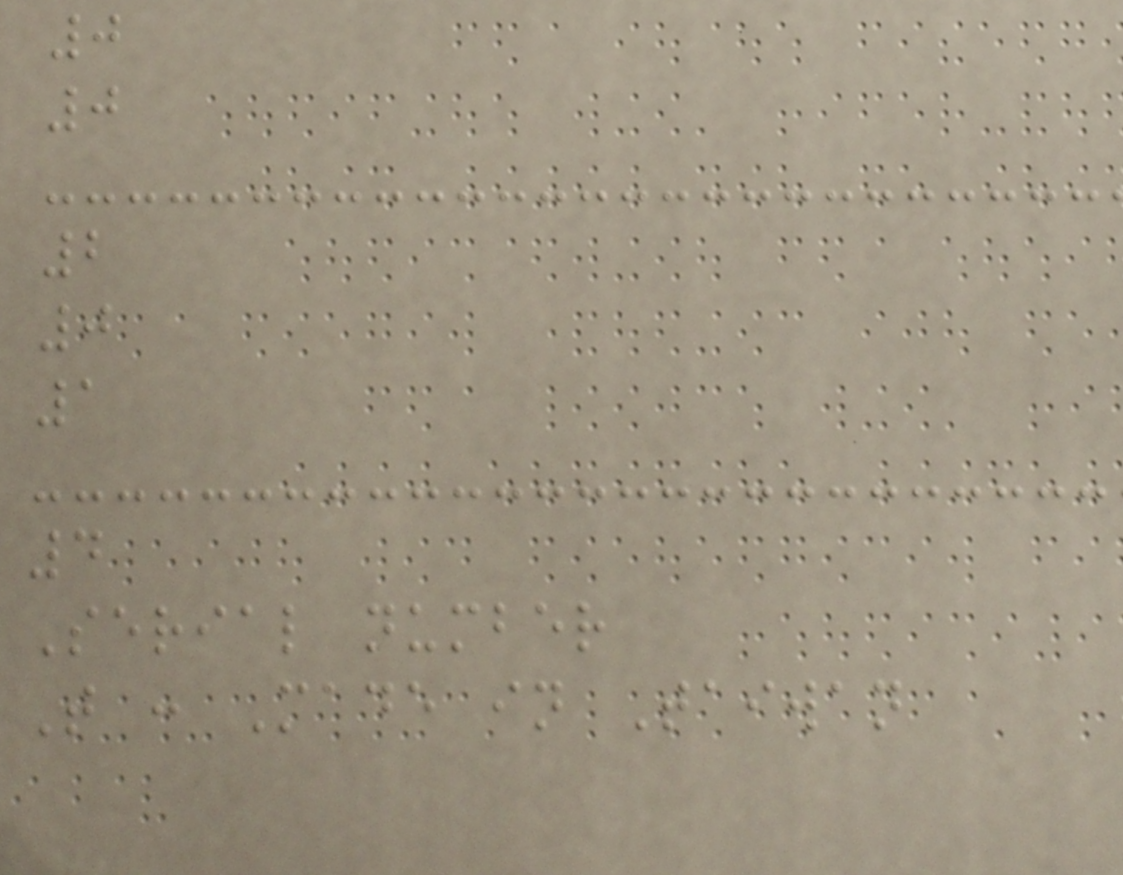0
0
2
0
1
4
Serial number
T : Made in Taiwan
